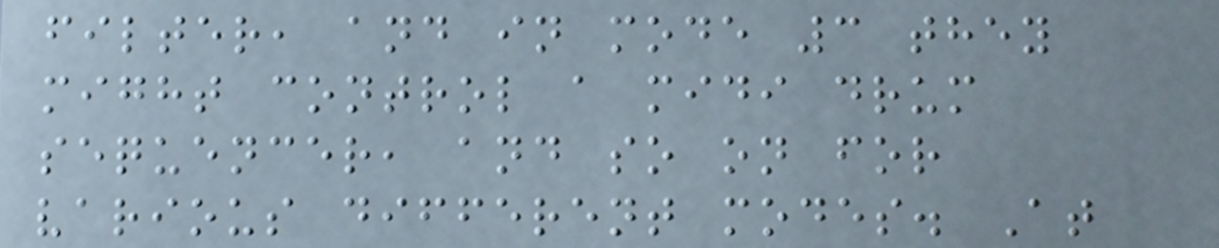filter, and in mode 3 they
might control a midi drum
sequencer, and so on for
various different modes. At
